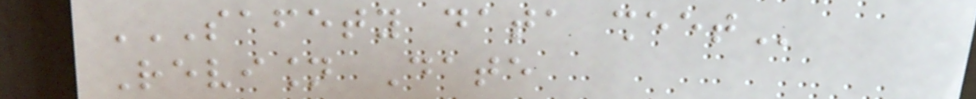SAFETY DATA SHEET
Revision Date
